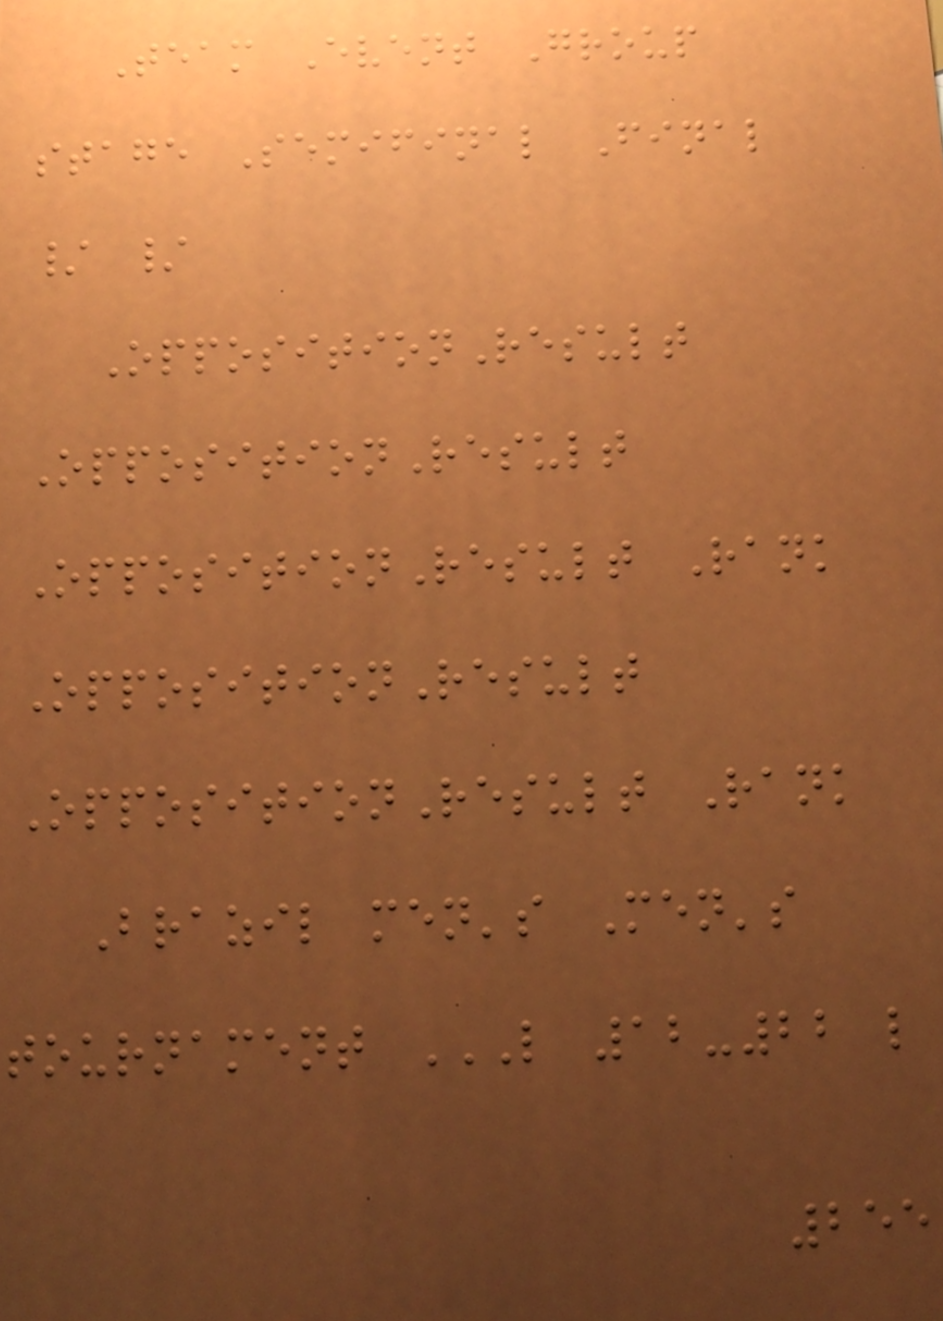Team Event Group
stage Semifinal Final
/ /
OppositionResult
OppositionResult
OppositionResult Rank
OppositionResult
OppositionResult Rank
Brazil men's Men's
tournament L 12-22 L
255
